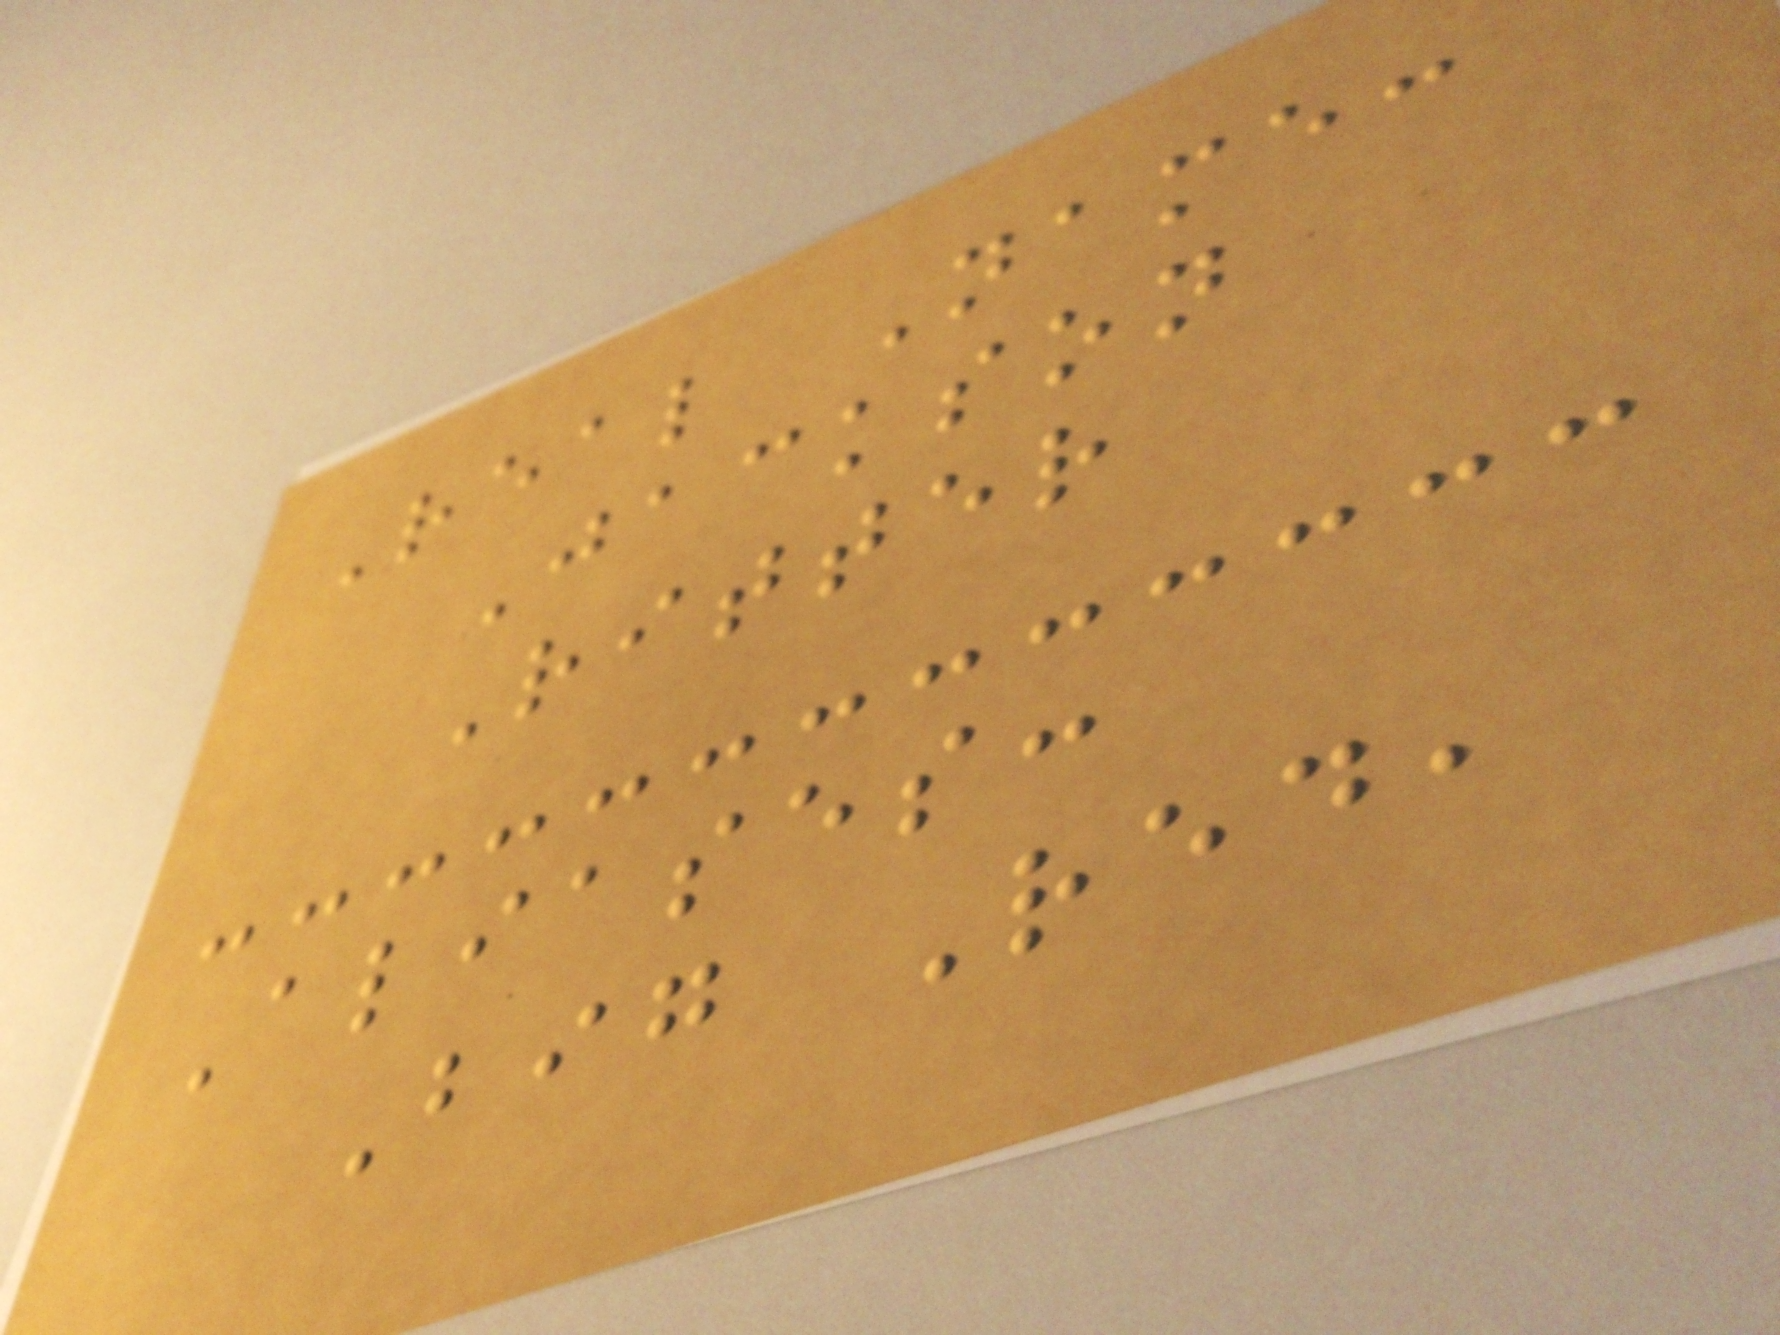Real Name:
Jackson
Ritter
Aliases:
Big Red,
